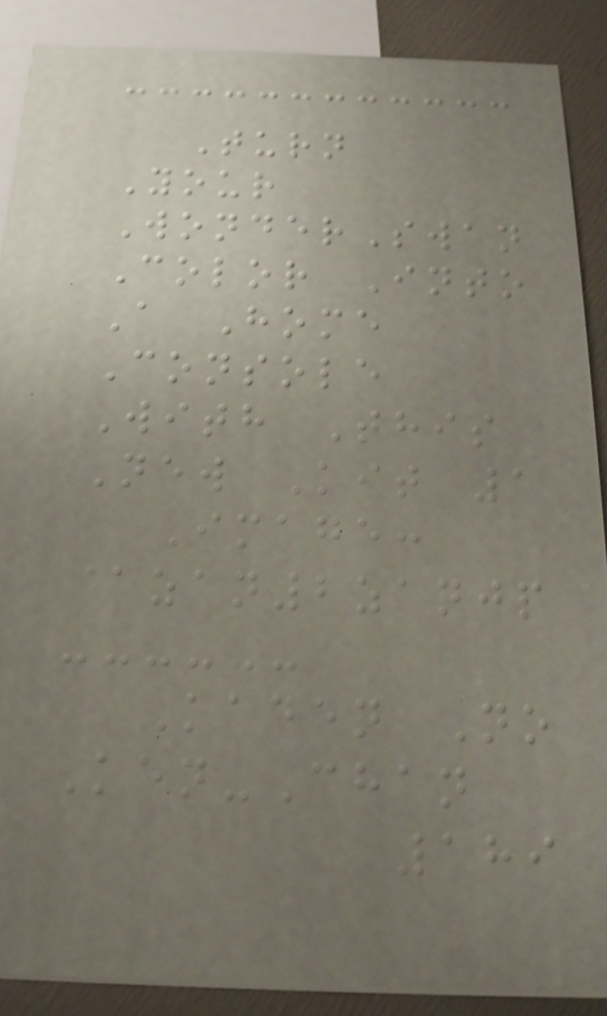Turn
Your
WonderSwan
Color Into
A Home
Console
With This
New Kit 1
Image:
@zan2zanjp
Kaden No
Ken-Chan
189
